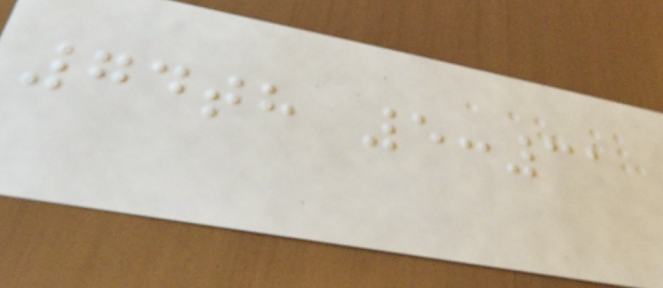74th 5:31
